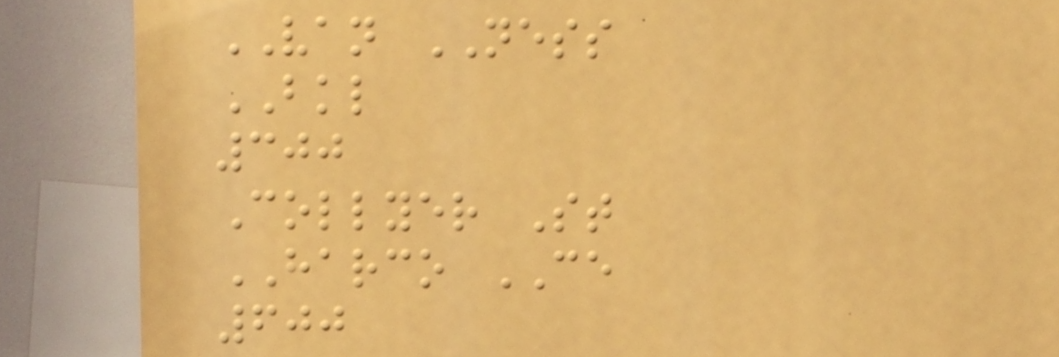VAN NESS
BKL
300
Collyer St
HARCO CE
600
